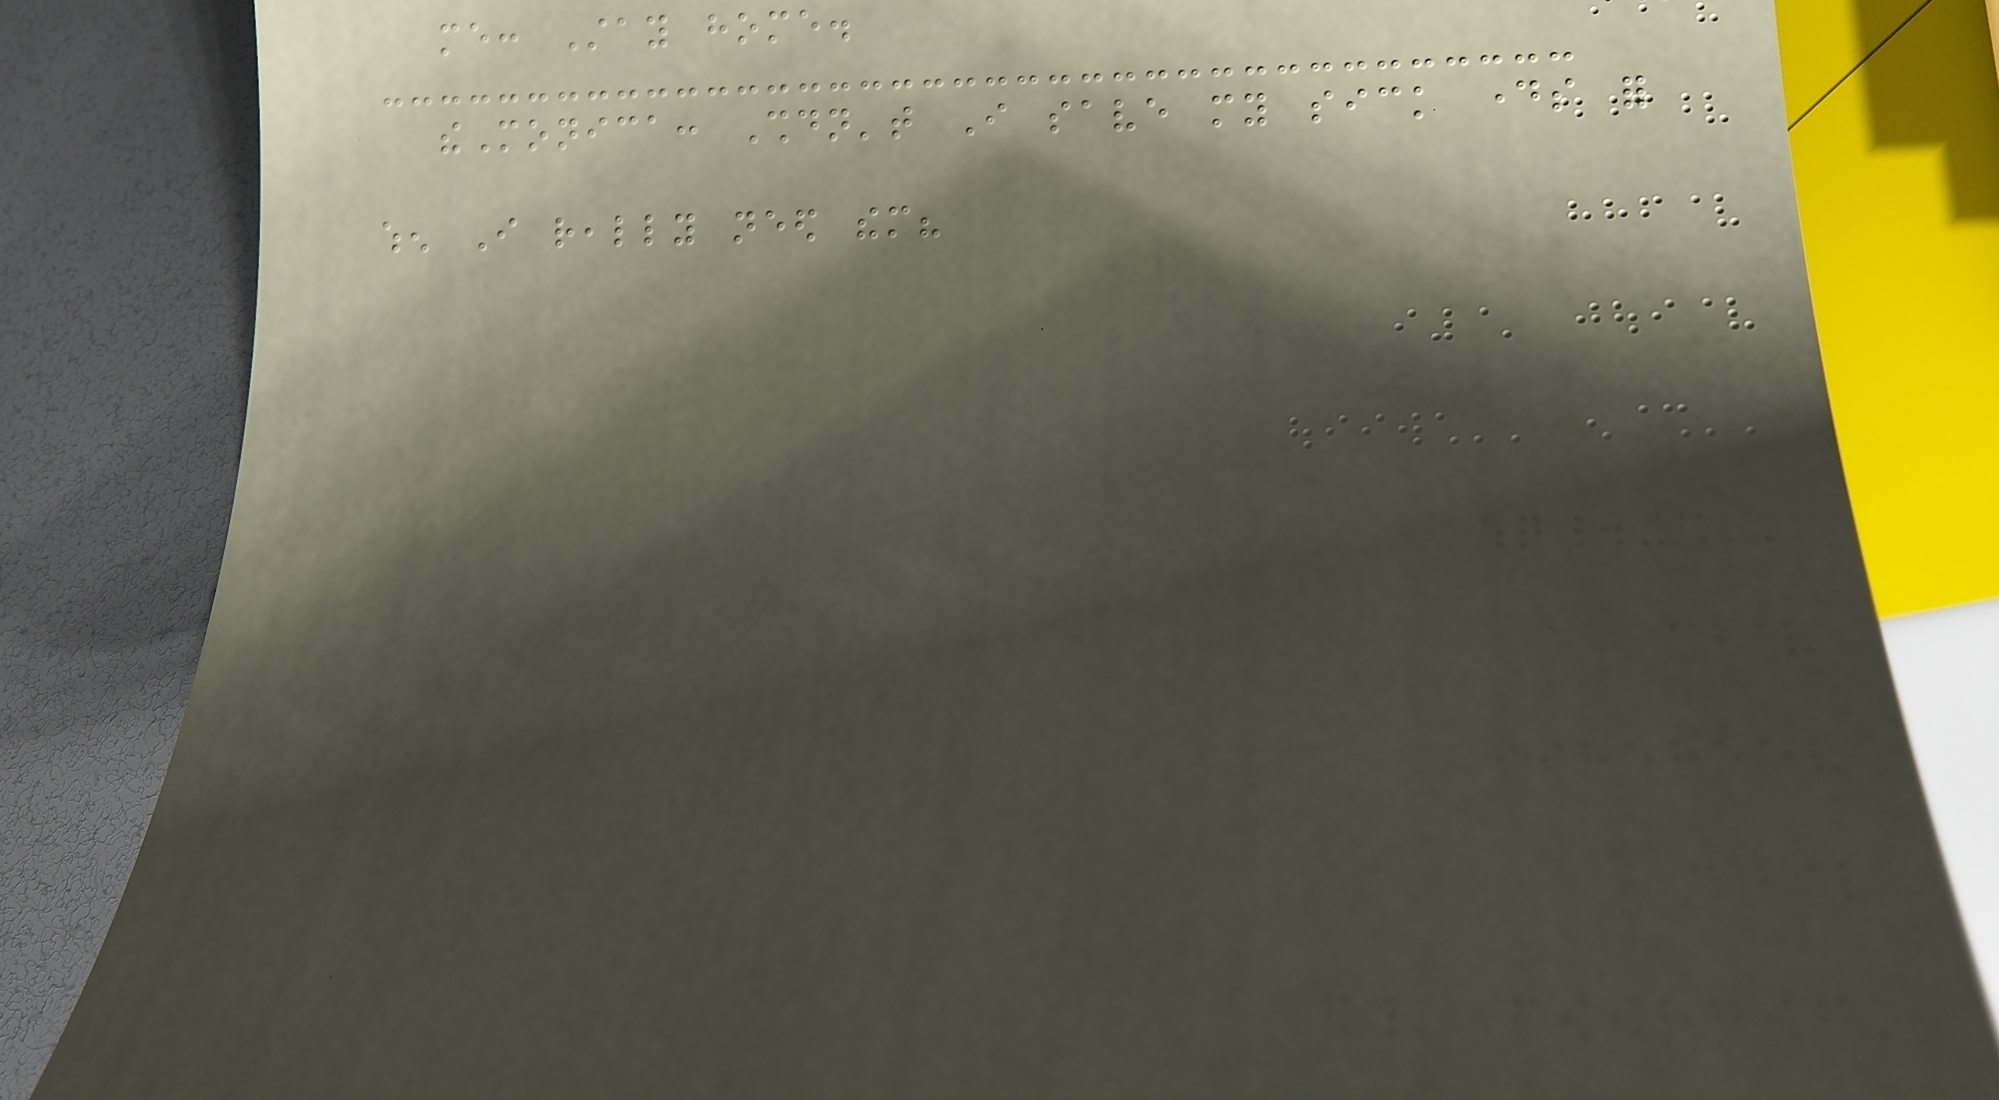me: Stay home.
theMonica: Shouldn't I save my sick days for
when I really need them?
